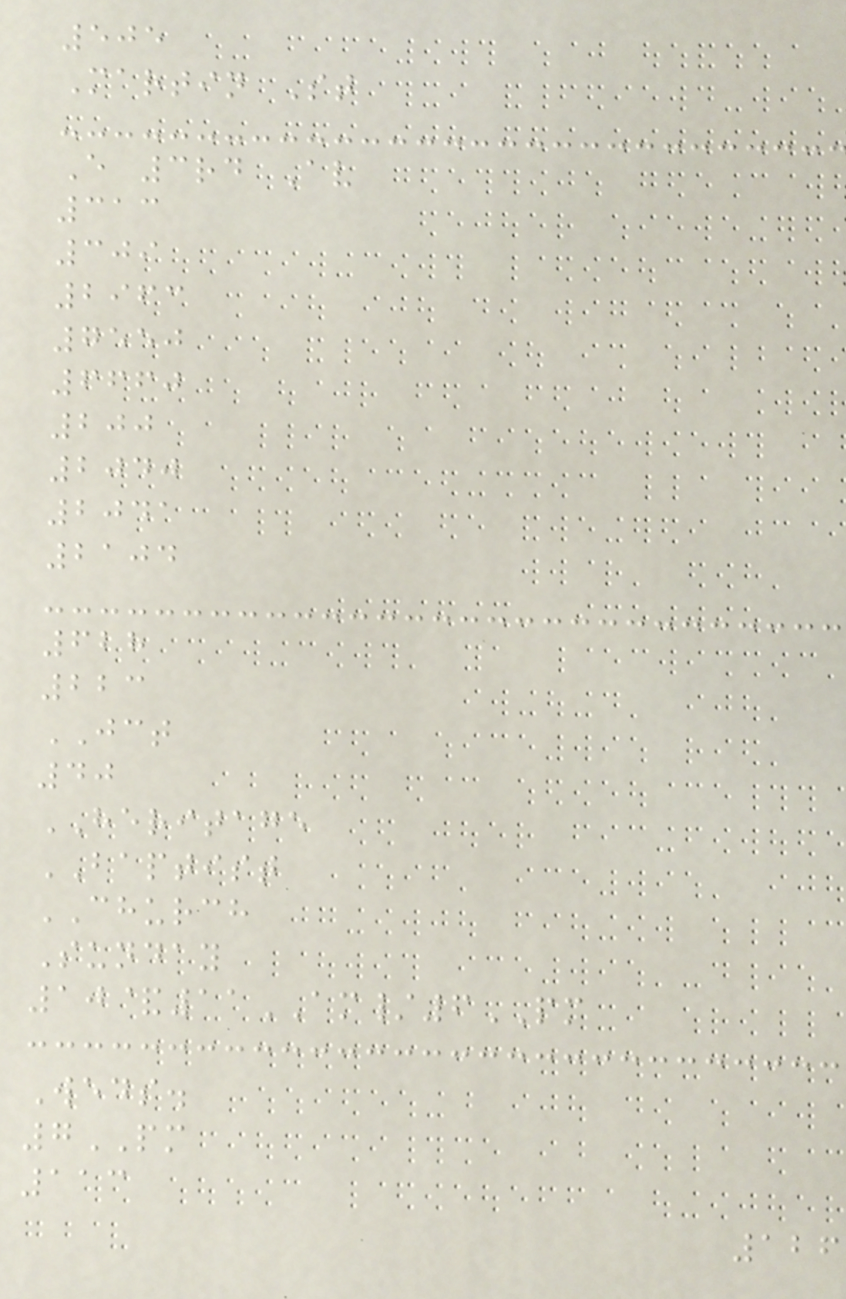505
Martin St
E 3rd Av
313
309
2963
7550
6660
200
2040
2041
2104
628
223
JCT
40
HERITAGE
BAPTIST
CHURCH
Sunday
10&11AM/6PM
Weds.
7PM
113
126
